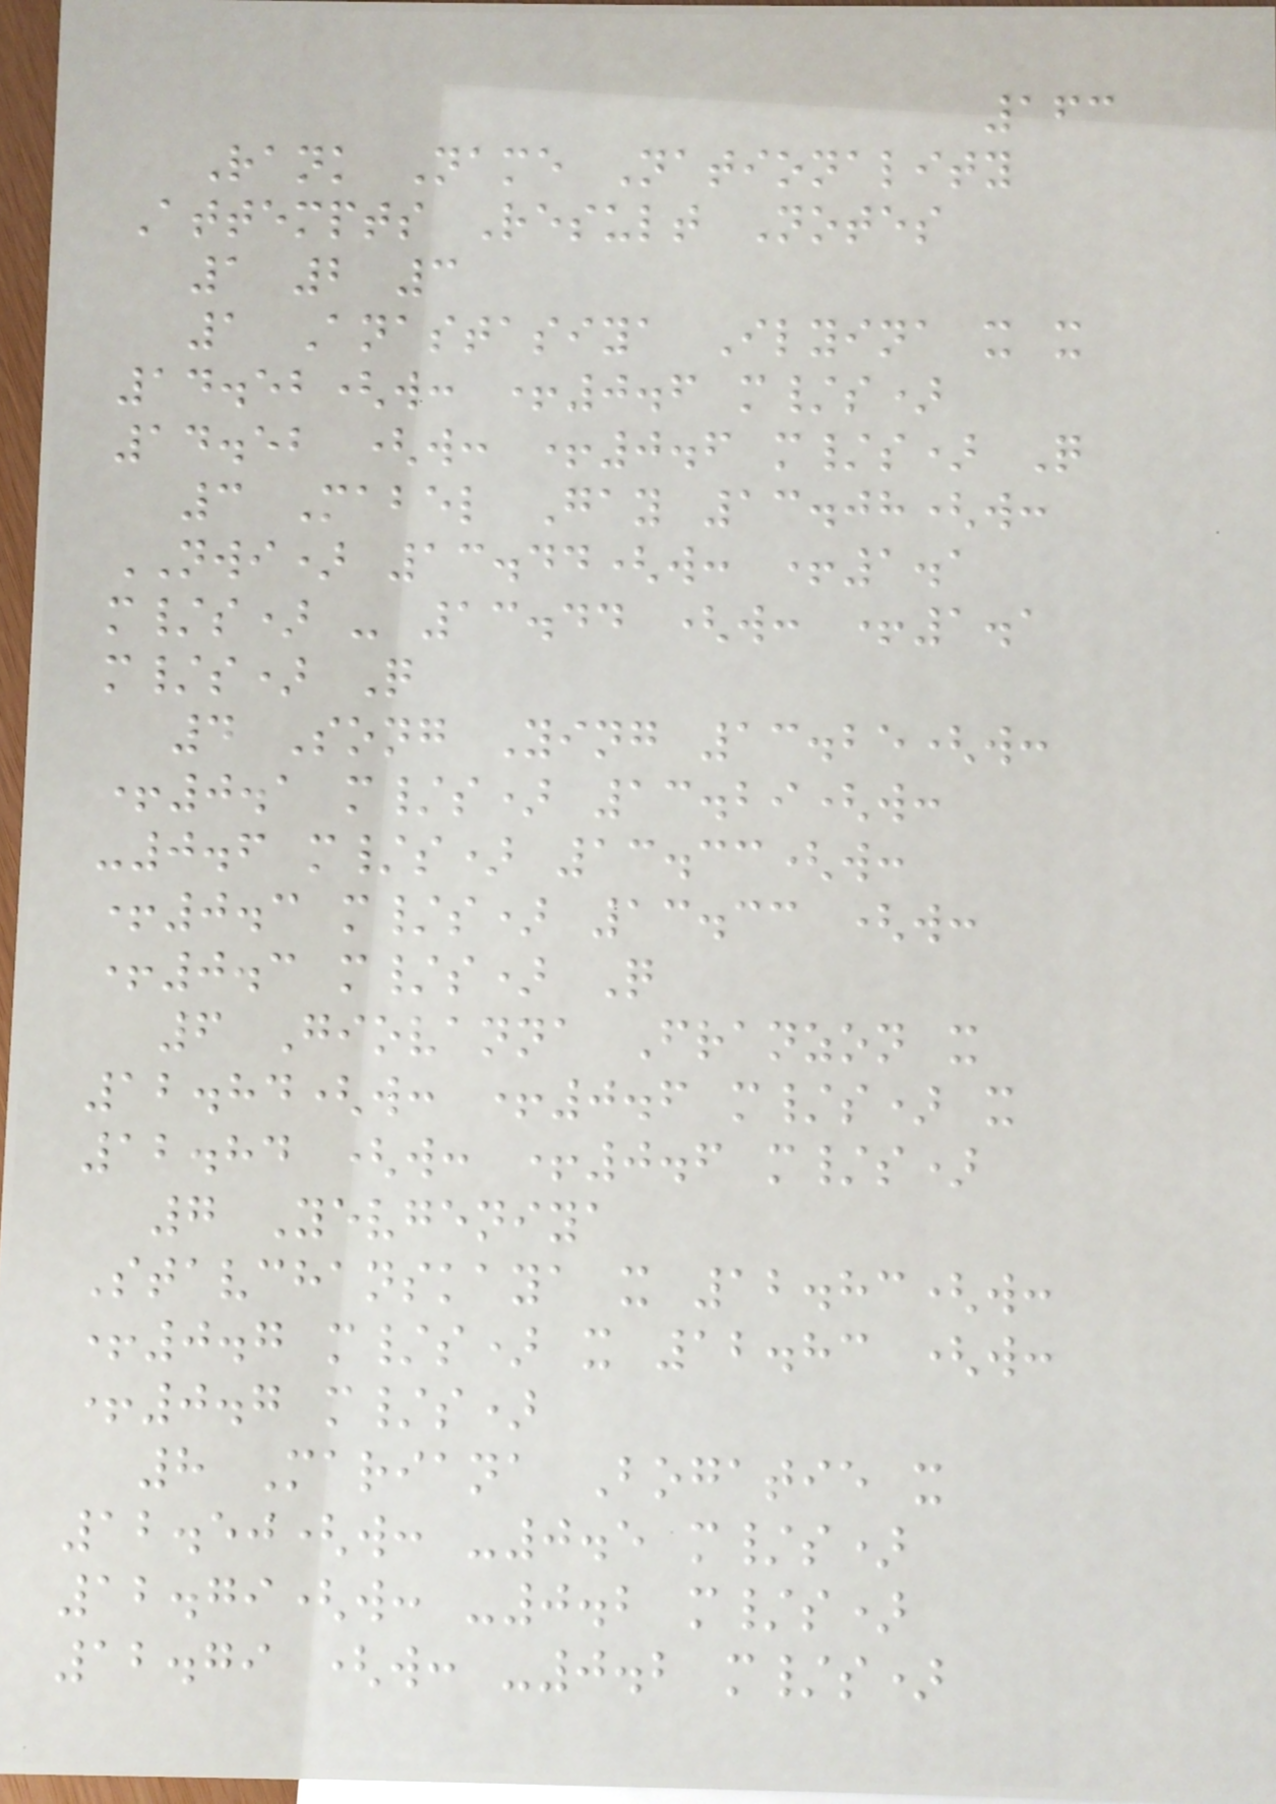163
Rank Name Nationality
Attempts Result Notes
1 2 3
1 Anastasiya Ilyina x x
14.52(w: +0.6 m/s)
14.52 (w: +0.6 m/s) Q
3 Mabel Gay 13.08(w:
NWI) 13.44(w: +1.1
m/s) - 13.44 (w: +1.1
m/s) Q
4 Song Ying 13.25(w:
+0.1 m/s) 13.29(w:
-0.6 m/s) 13.33(w:
+0.3 m/s) 13.33 (w:
+0.3 m/s) Q
6 Giovanna Franzon x
12.84(w: +0.6 m/s) x
12.84 (w: +0.6 m/s)
7 Yevgeniya
Stavchanskaya x 12.83(w:
+0.7 m/s) x 12.83 (w:
+0.7 m/s)
8 Mariana Bogatie x
12.50(w: -0.5 m/s)
12.79(w: -0.2 m/s)
12.79 (w: -0.2 m/s)
